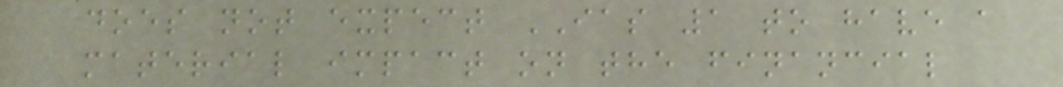does not expect IAS 1 to have a
material impact on the financial
